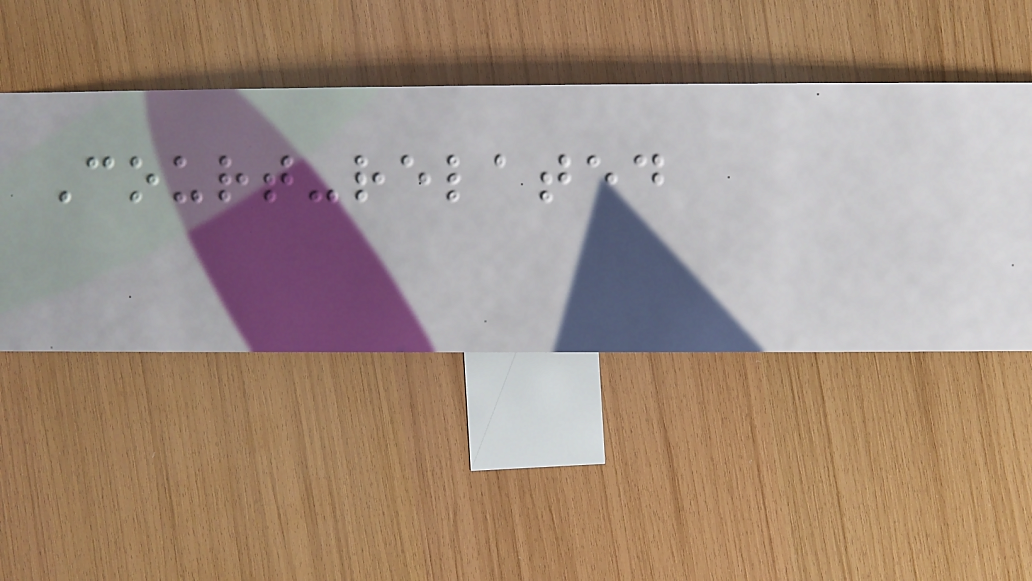Court-related
